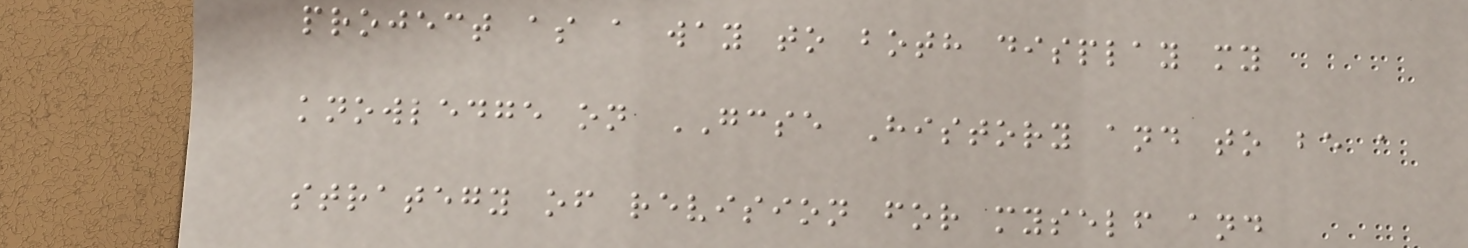project as a way to both display my
knowledge on GCSE History and to be a
strategy of revision for myself and
